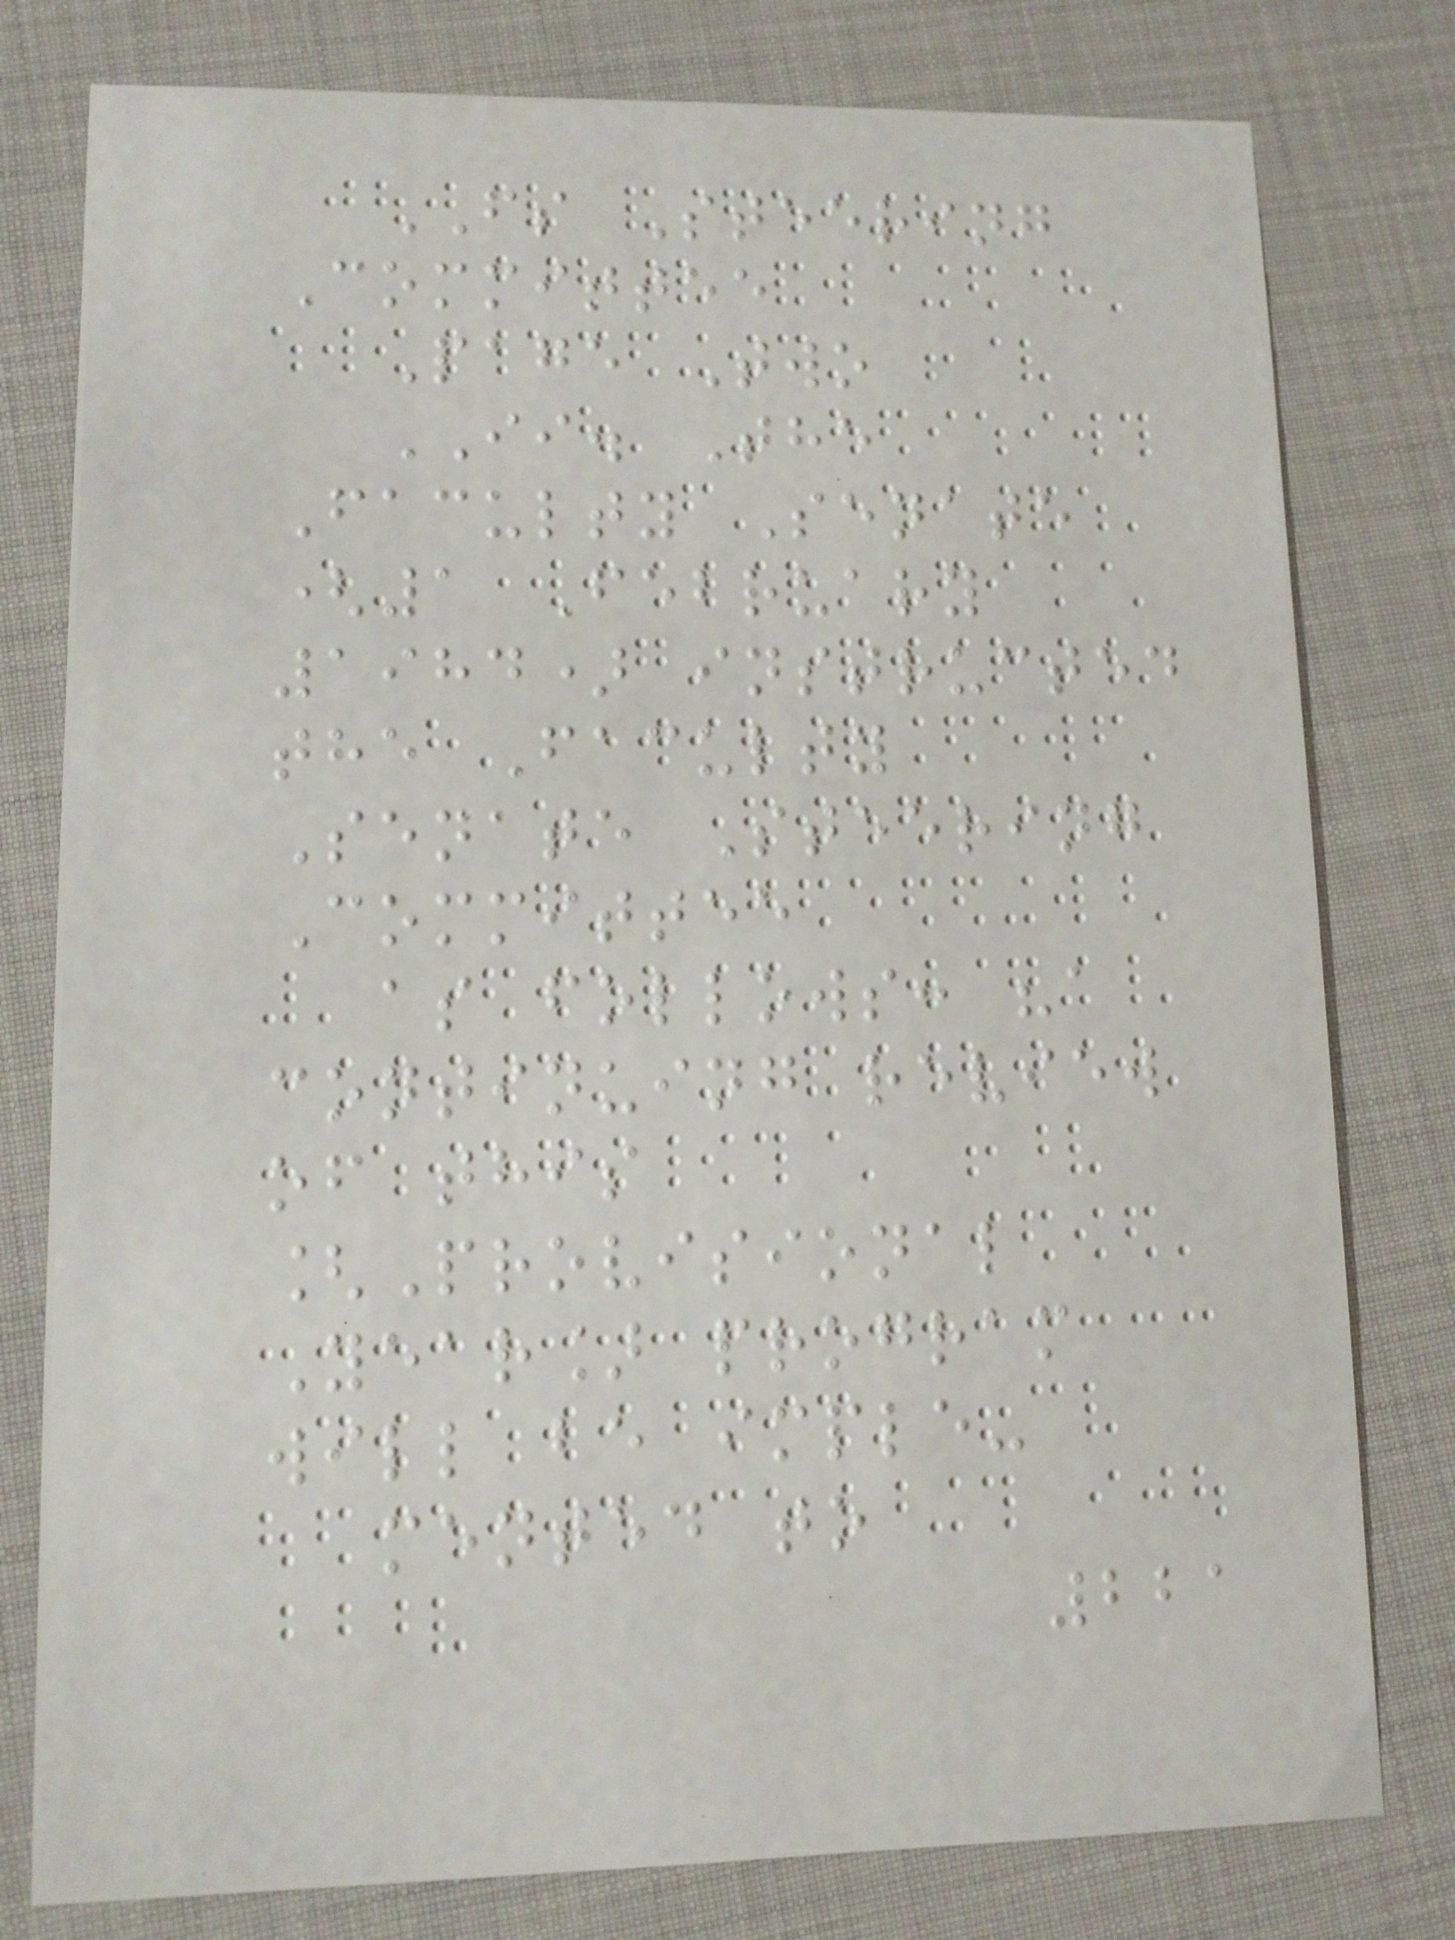FS Steering
Committee
Page Two
II. The
Faculty Senate
(1 February
1984) instructed
the Faculty
Senate Steering
Committee
as follows: "a
continuing review
of this
[Provisional
Year] program
will be imple-
mented to
221
